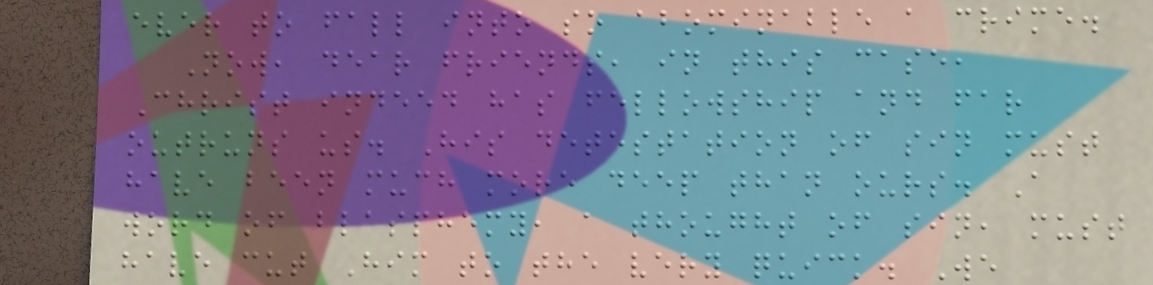ever to fall into so abominable a crime.
Now, dear friends, in this case,
Christ indeed has fellowship and far
outruns us. His detestation of sin must
have been much more deep than ours. A
word of blasphemy, a thought of sin, must
have cut Him to the very quick. We
